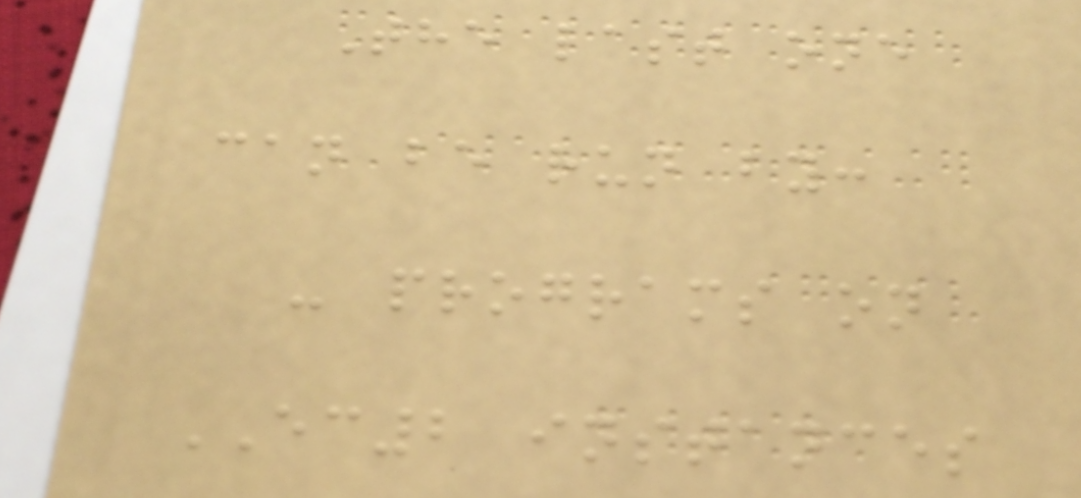The last one
can be run by:
- programs on
EC2 instances
